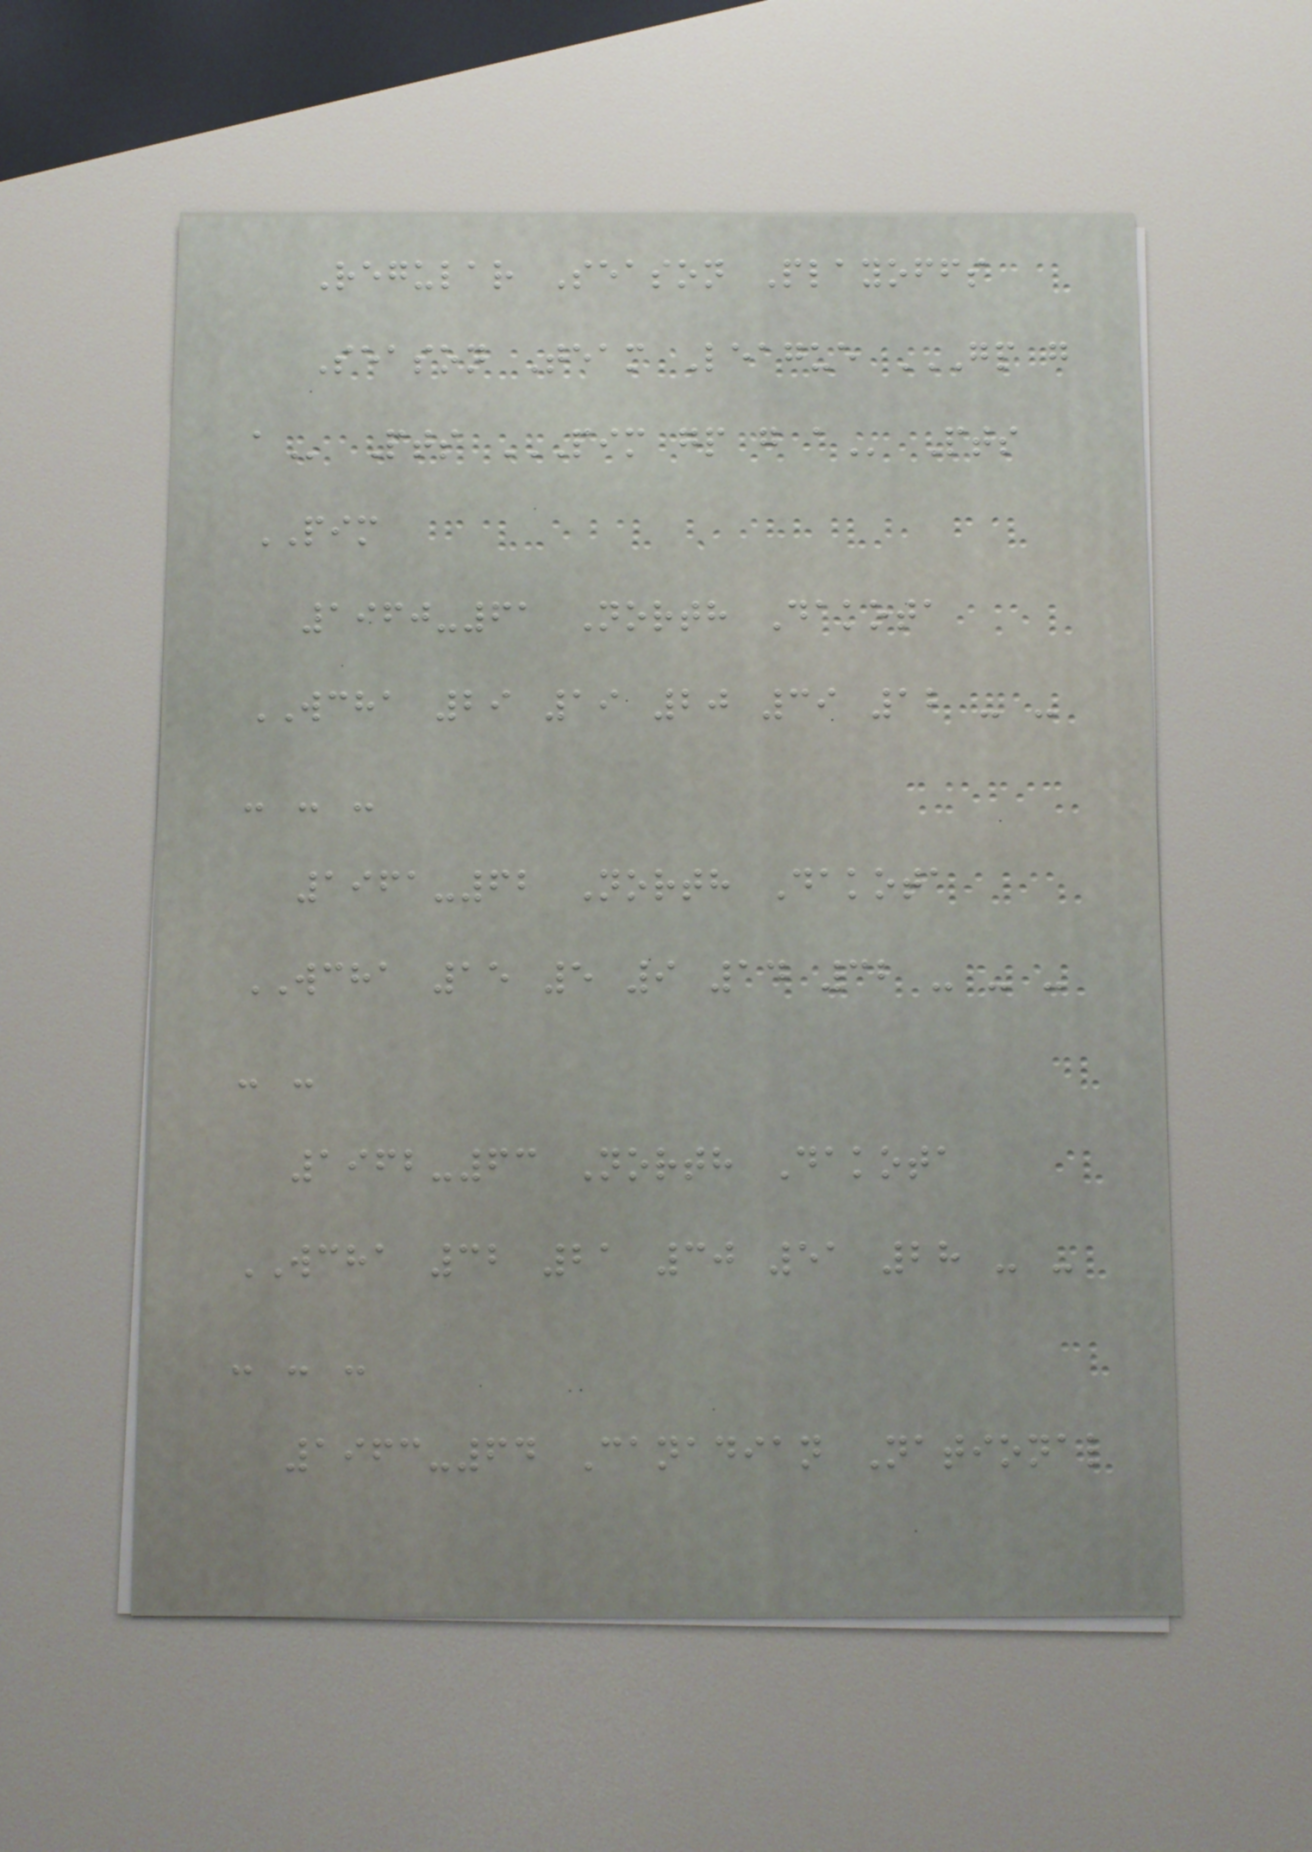Regular Season Playoffs
Season Team League GP G
A Pts PIM GP G A Pts
PIM
1960-61 North Dakota
WCHA 29 19 20 39 12 - -
- - -
1961-62 North Dakota
WCHA 15 5 9 14 32 - - -
- -
1962-63 North Dakota
WCHA 32 21 30 51 28 - -
- - -
1963-64 Canadian National
